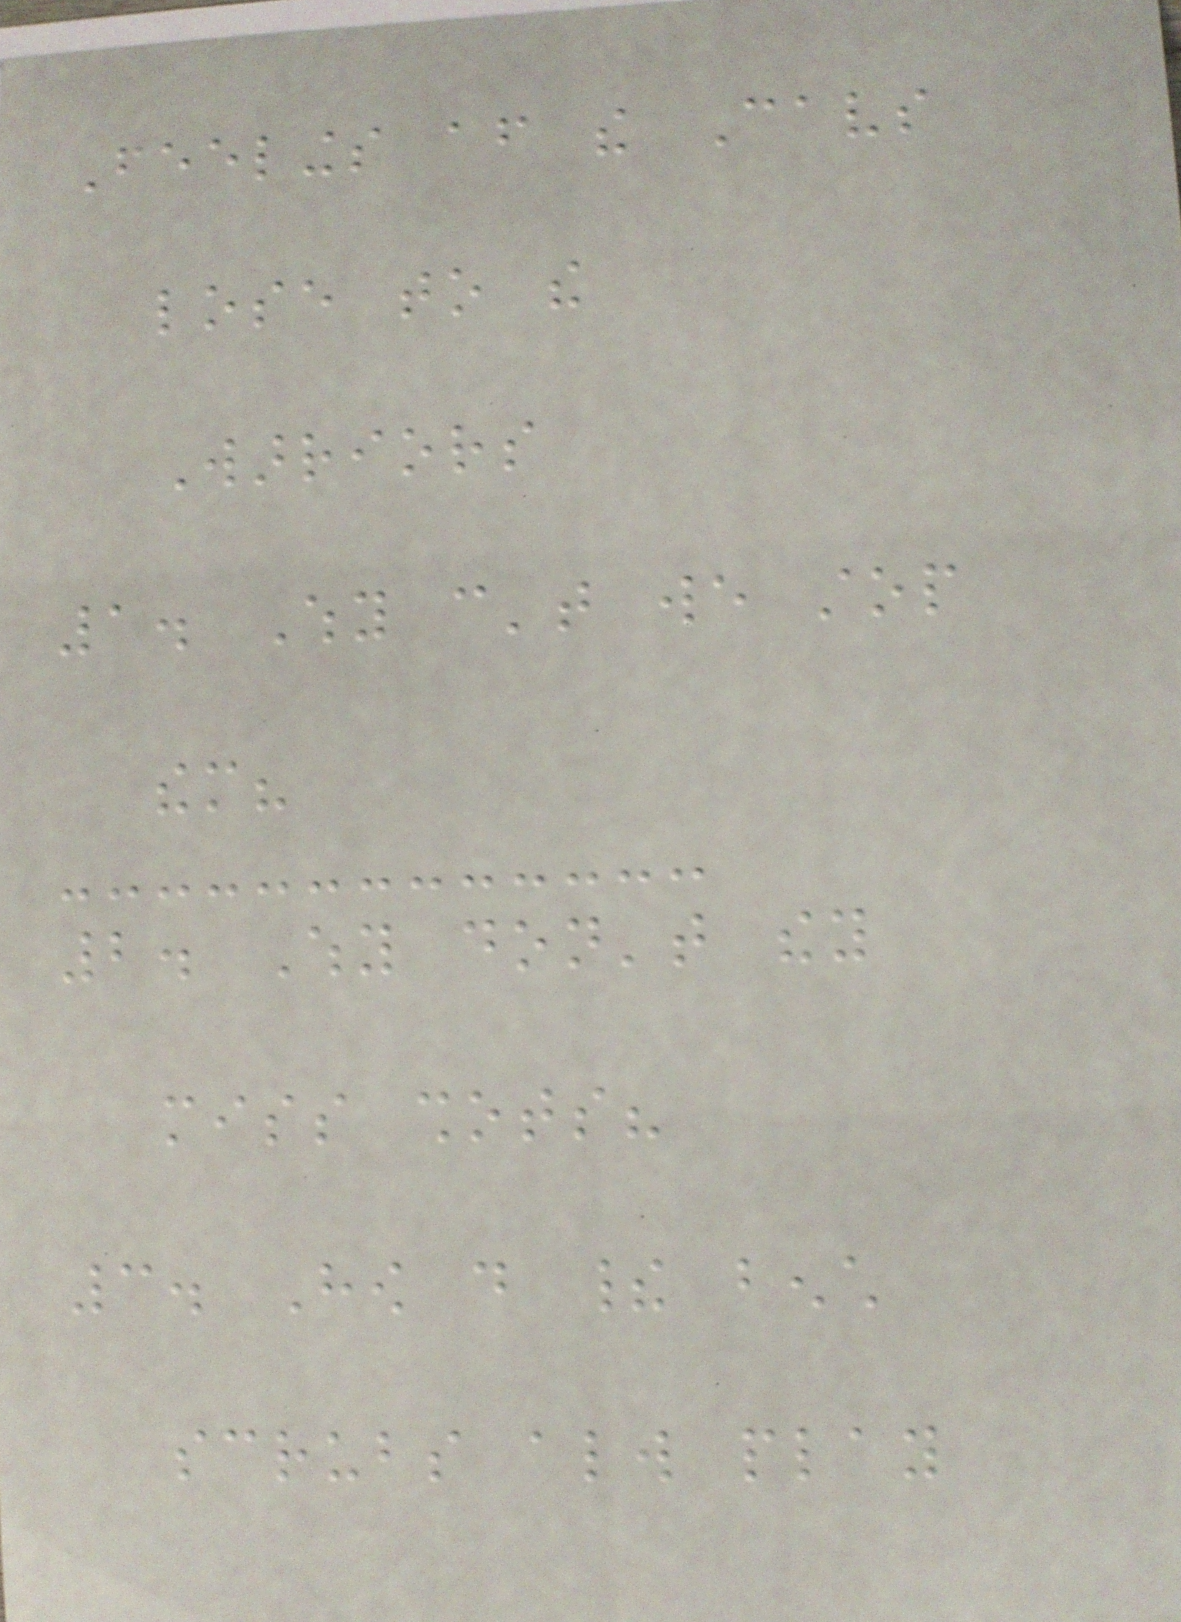Feelings after the Cavs
lose to the
Warriors
1. Why can't we stop
them?
2. Why don't they
miss shots?
3. How do their bench
scrubs always play
